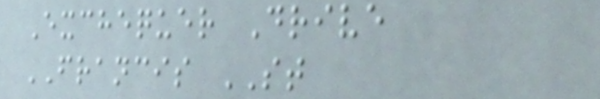Exchequer Drive
FRANCIS ST
